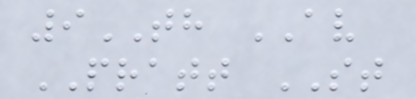9TH AV
PRATT ST
